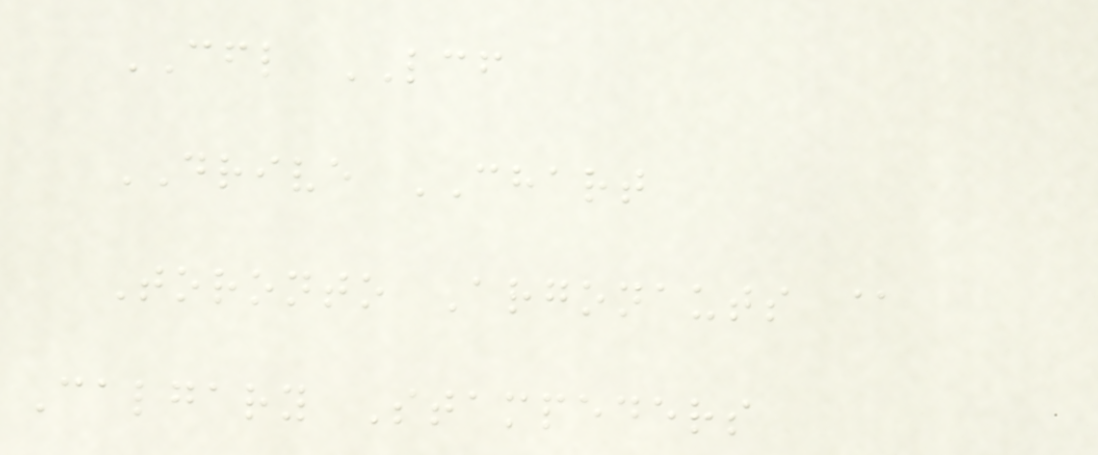CFL LCF
DRIVE CHART
Toronto Argonauts @
Calgary Stampeders
